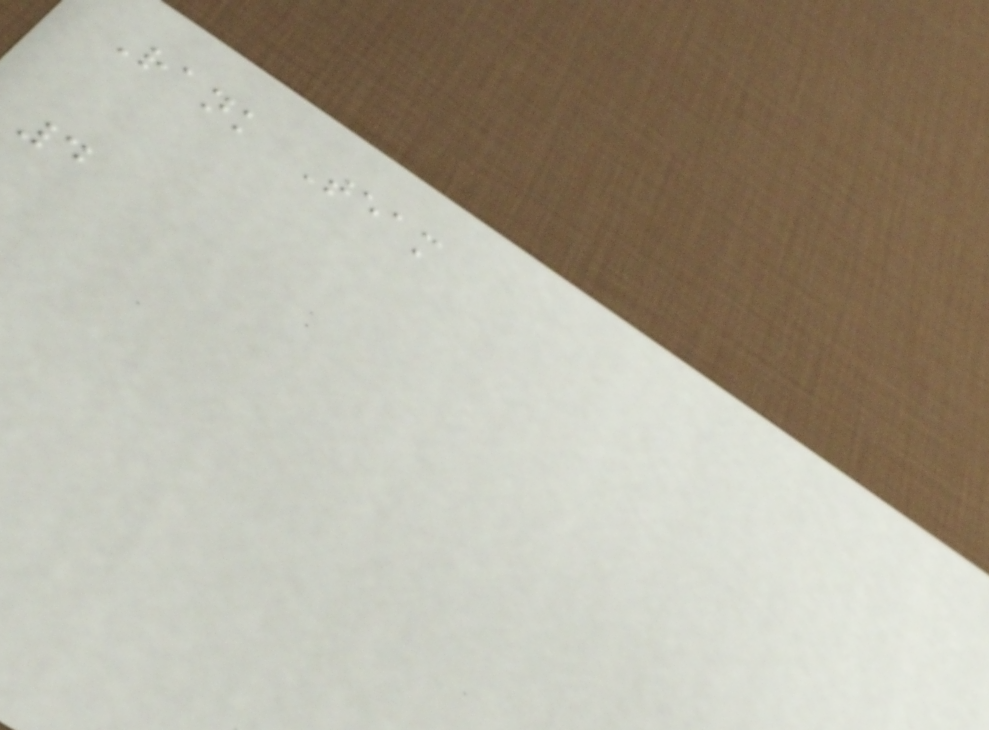Rank Team
4
